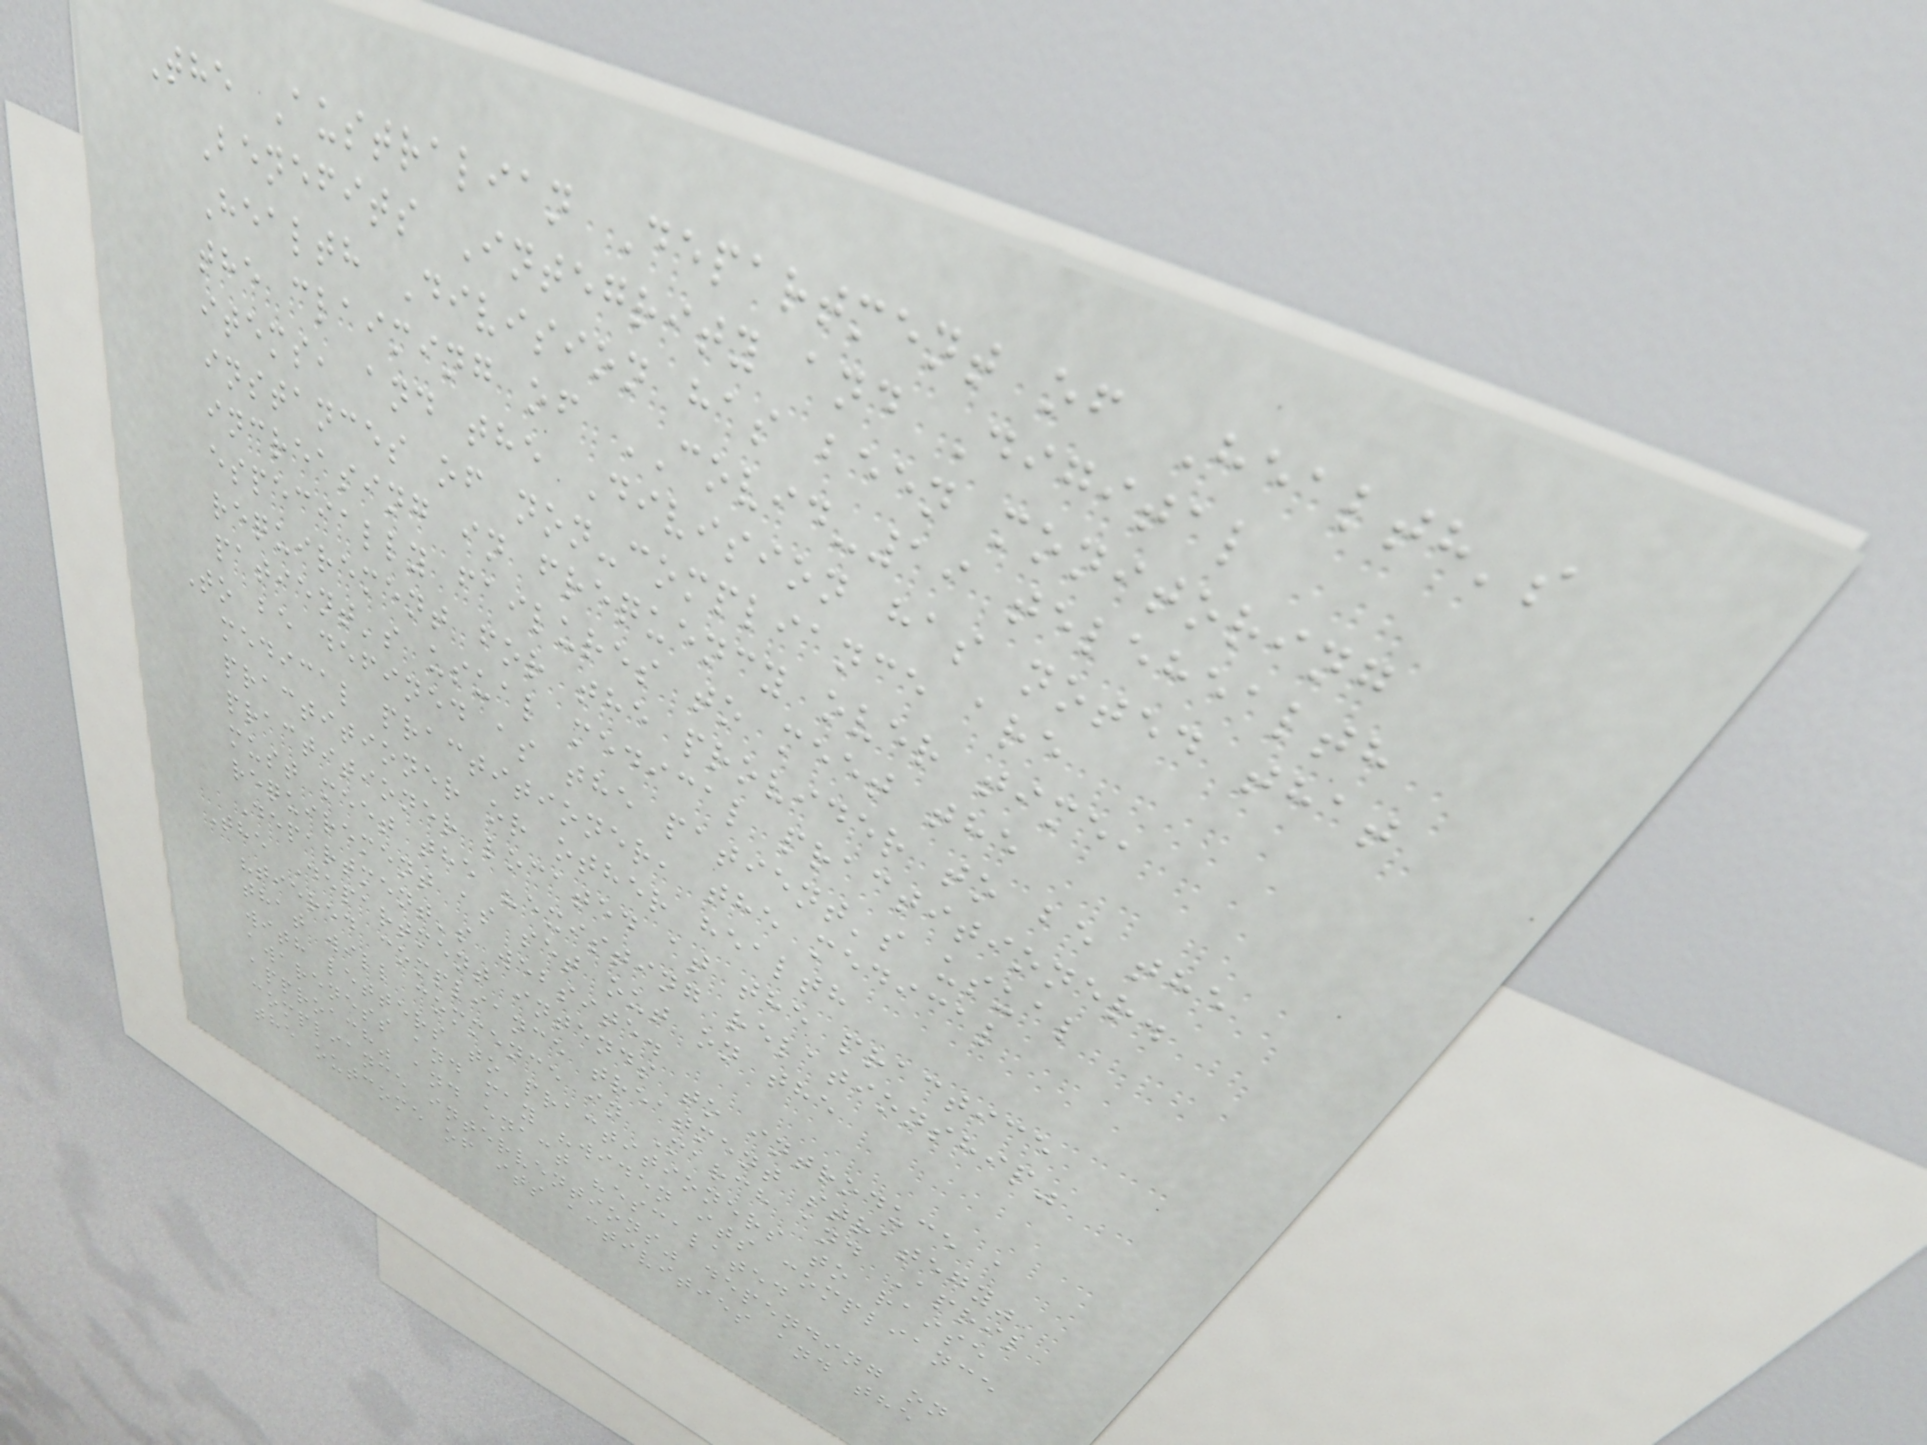The Australian Department of Health's
Benefits Integrity and Digital
Health Division has been monitoring
the claiming of COVID-19 telehealth
items, and the Division has noted that
instances of non-compliance are
increasing in frequency over time,
especially failures to meet the
requirement for the provider to be the
patient's usual medical practitioner.
To be defined as the patient's usual
medical practitioner, the medical
practitioner or other health
practitioner located at the practice
must meet the "existing relationship"
requirement as set out on the
Department's website.
The Department intends to introduce a
"tiered compliance treatment strategy"
that will commence in March and April
with letters to practitioners to raise
awareness and may "widen its compliance
approach" and enact "escalated
compliance interventions" depending on
the outcome of its activities and the
